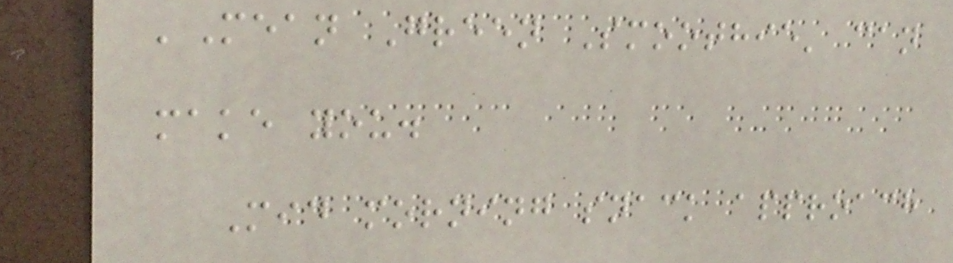'Mean Green Smoothie' can
make you.
Mid morning snack approach
